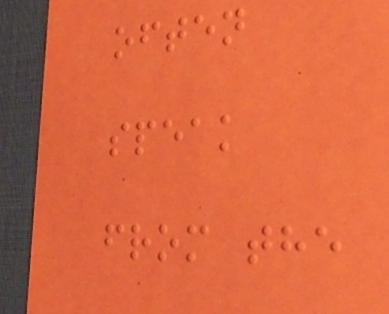often
speak
from the
